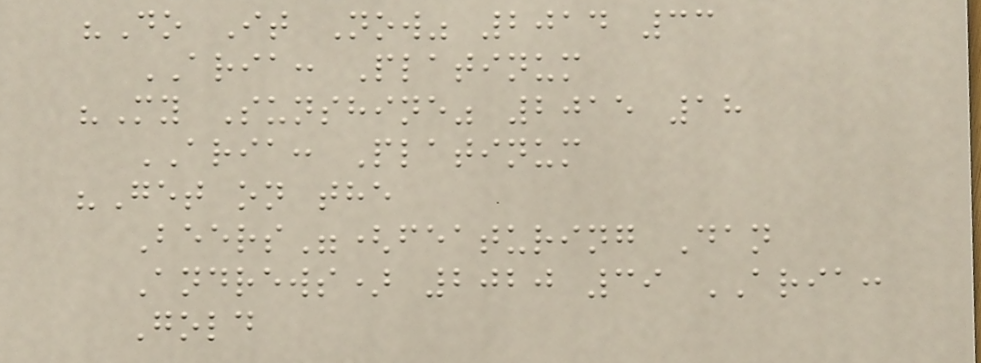"Do It Now" 2014 33
ARIA: Platinum
"My Sunshine" 2015 18
ARIA: Platinum
"Get on the
Beers"(featuring Dan
Andrews) 2020 39 ARIA:
Gold
